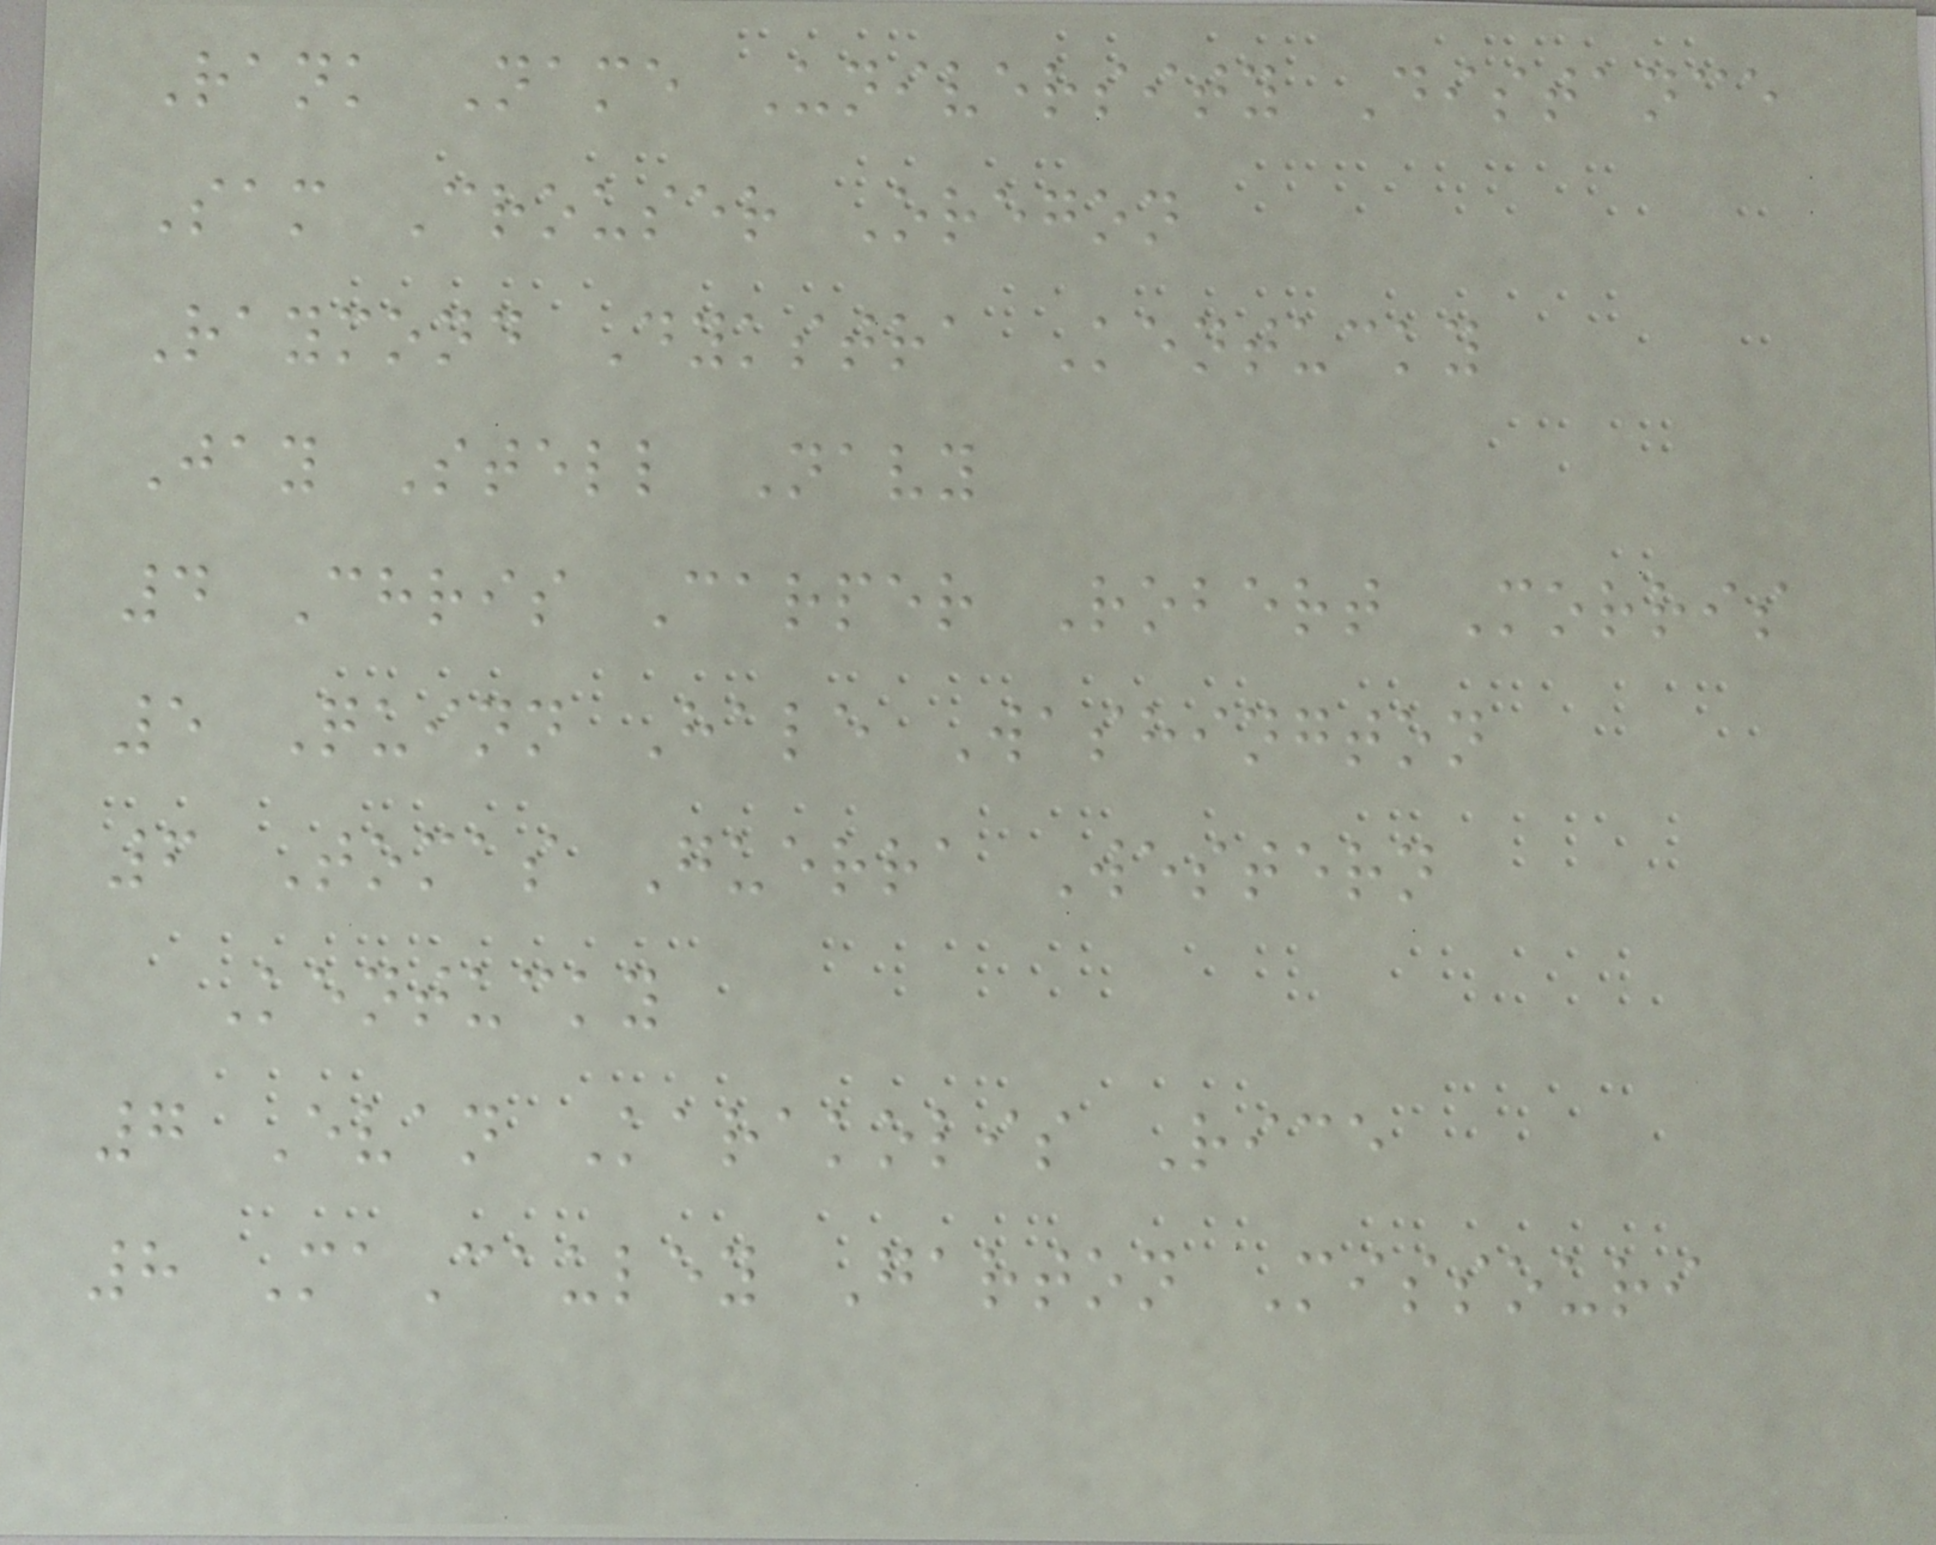Rank Name University Distance
Sam Crouser Oregon
Raymond Dykstra Kentucky
Jay Stell Navy
4 Chris Carper Robert Morris
5 Quinn Hale Washington
6 Tomas Guerra Western
Kentucky
7 Evan Karakolis Rice
8 MaCauley Garton Missouri
